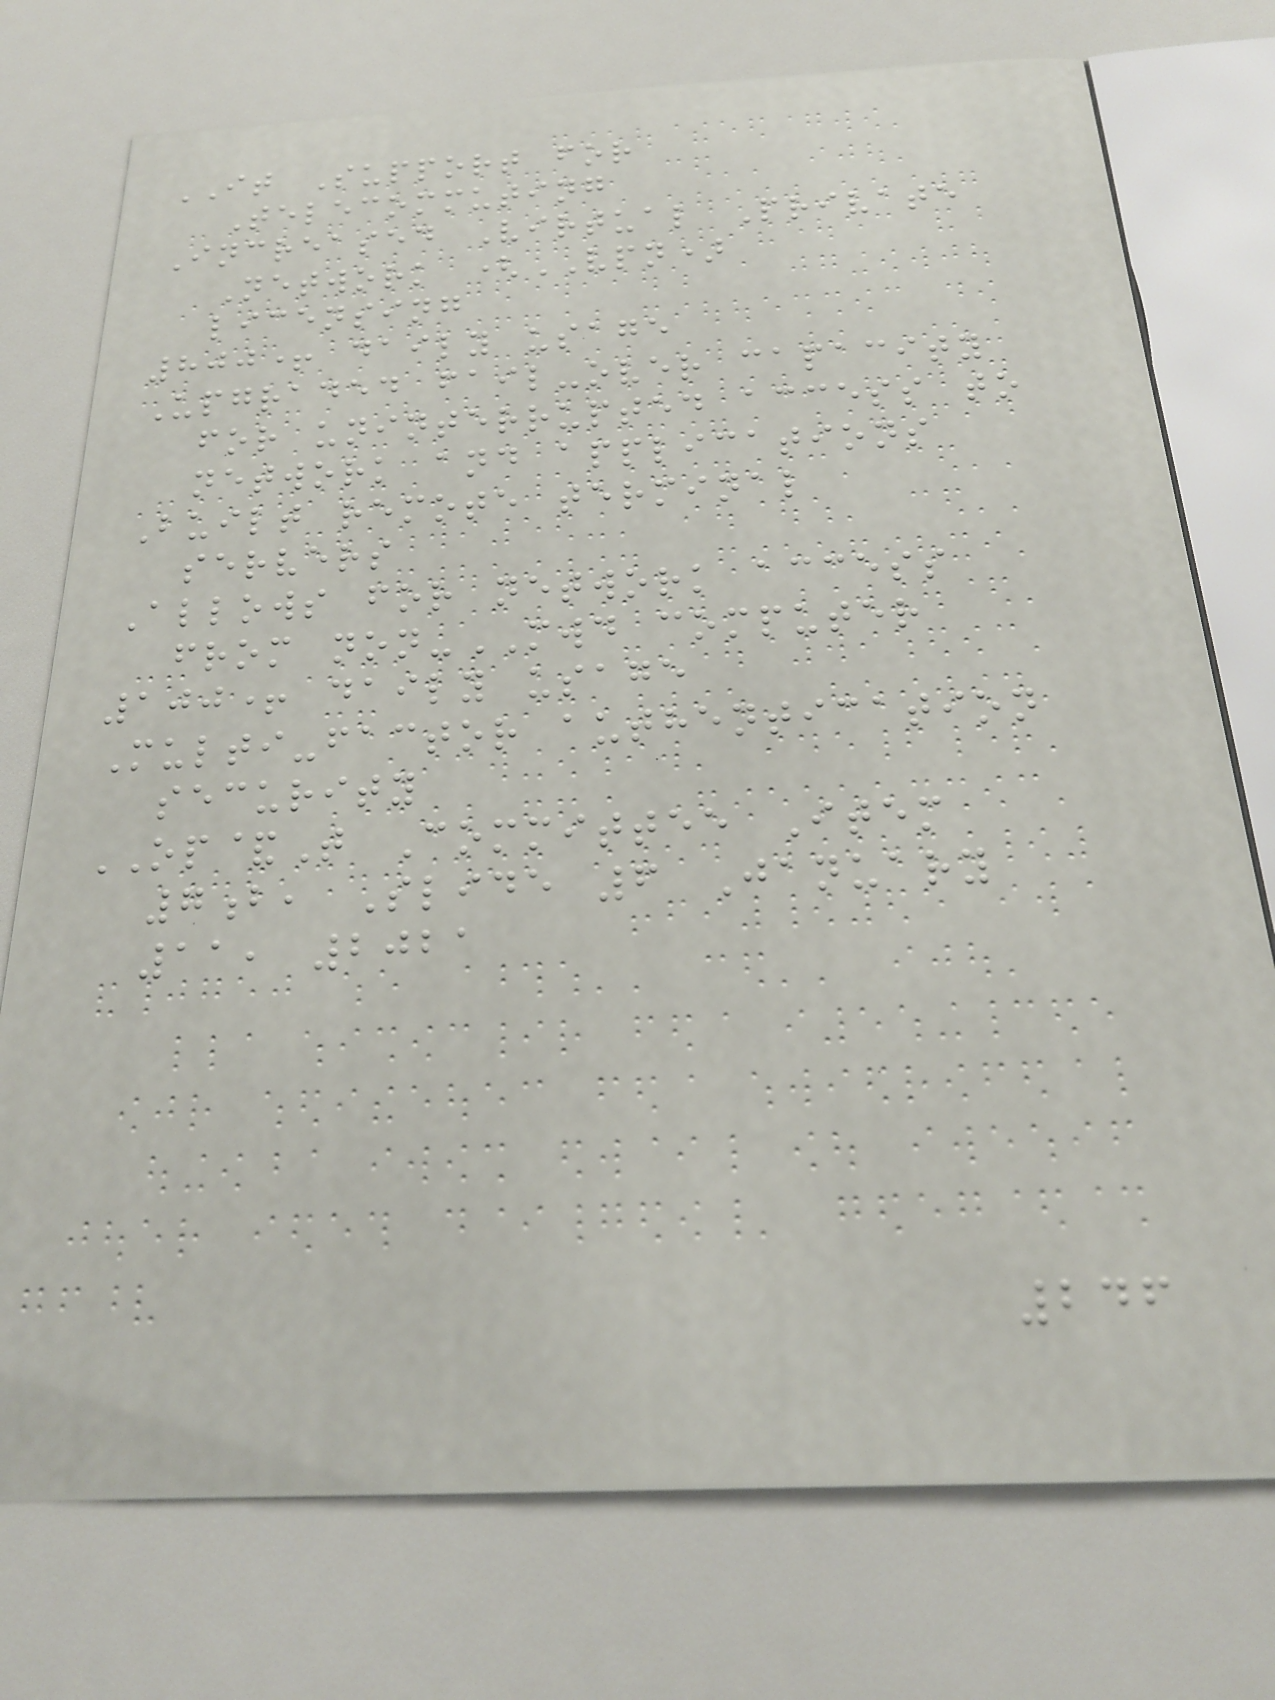IT Support for
Telecommuting
Increased Virtual Private
Network (VPN)
licensing
800+ daily usage
Upgraded fail-over capacity
for uninterrupted access to
network and applications
Built remote terminal
servers
Allows for network access
from non-MWD computer
100+ daily usage
Multi-factor authentication
security
OP&T Committee Item
7b, Slide 6 January
11, 2021
246
